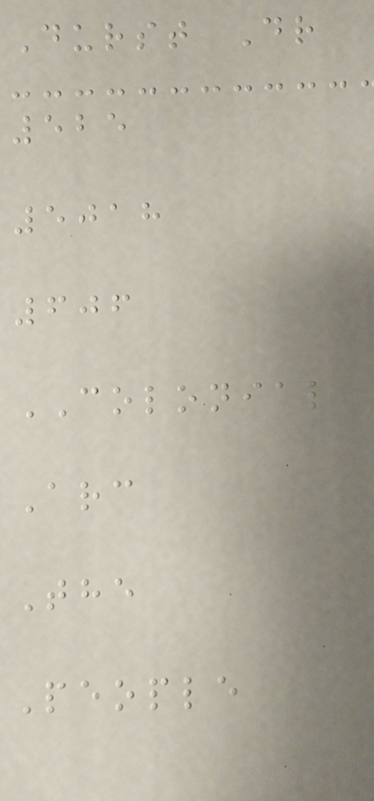Durst Dr
525
5018
606
COLONIAL
Arc
The
People
